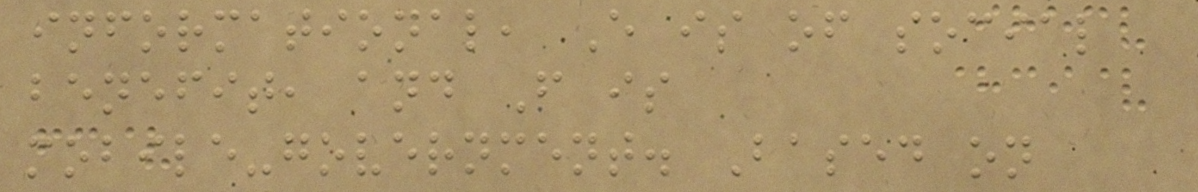informational, E is of social
benefit, and F is
mobile-government. Based on
